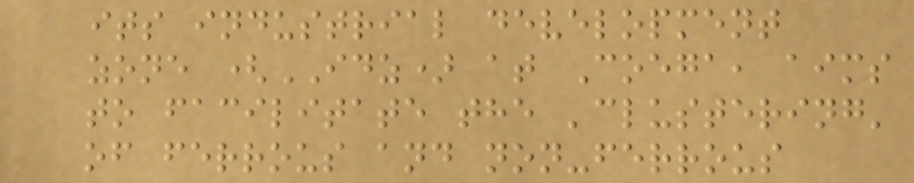its industrial development
zone (IDZ) at Coega, aims
to facilitate the 'clustering'
of ferrous and non-ferrous
